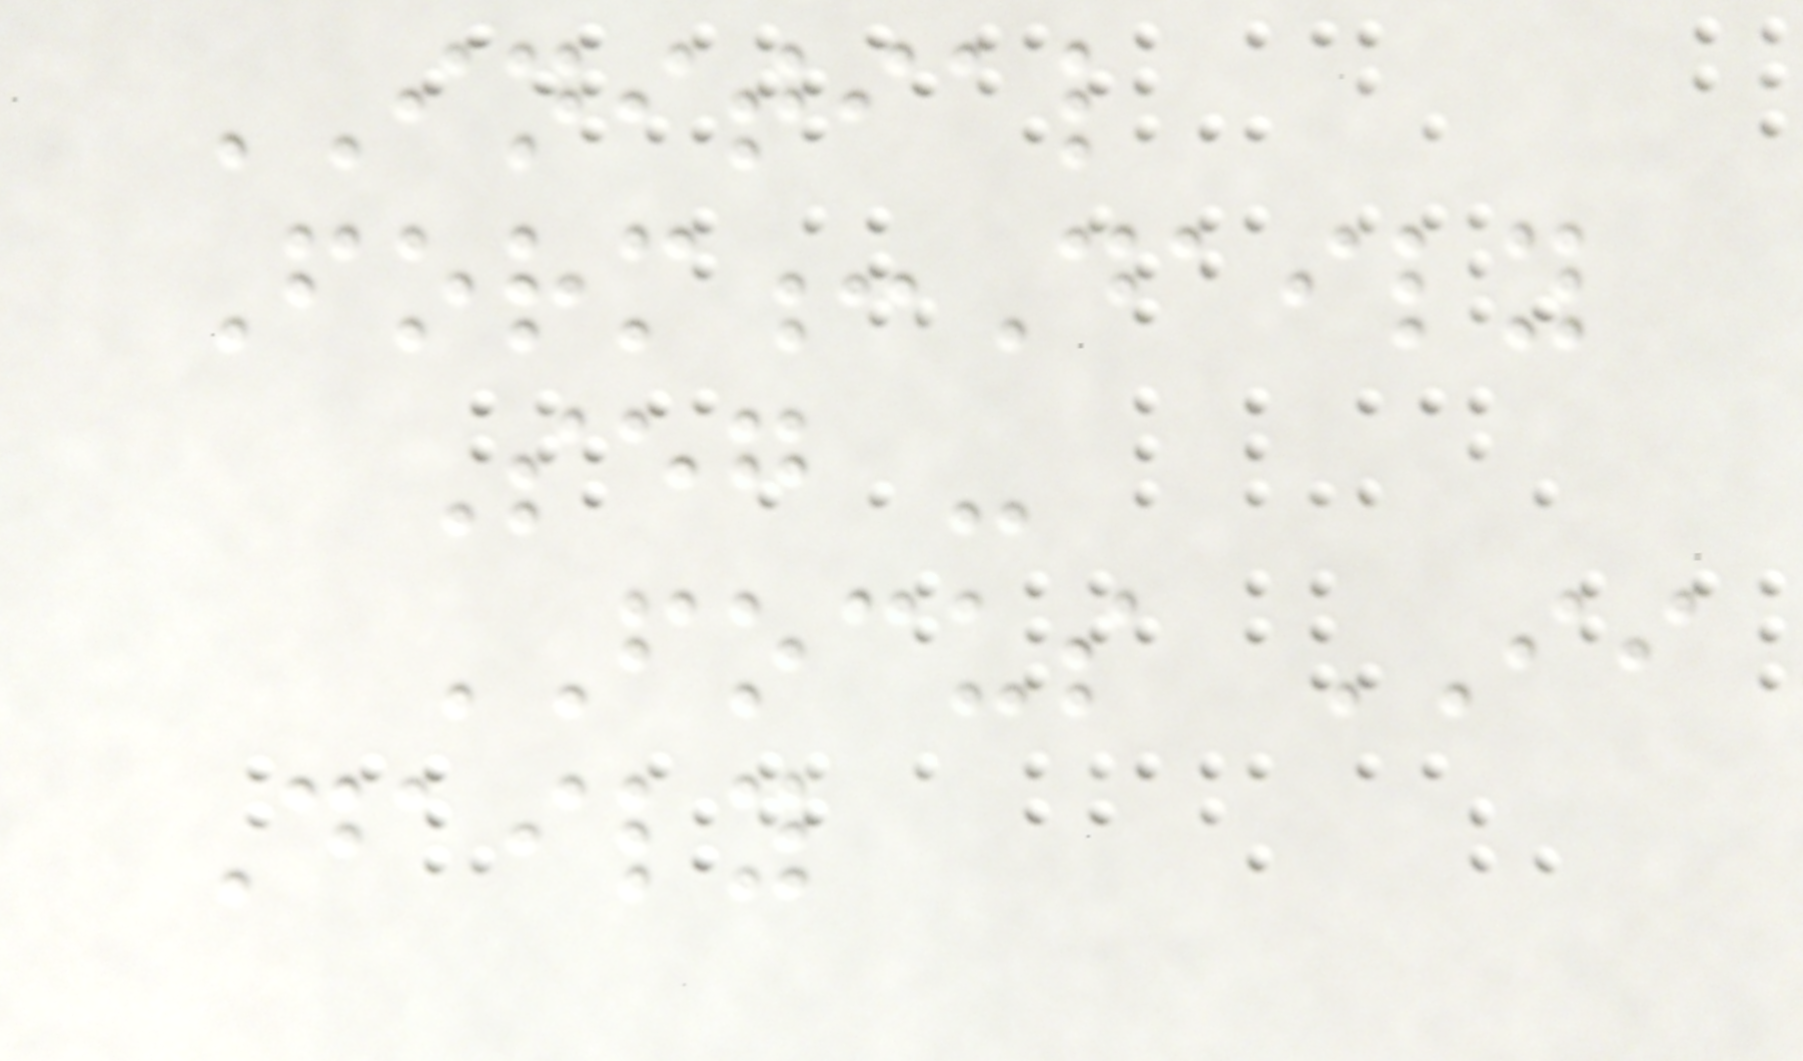INITIAL
Form:Daily
Seg -
FOCUS II
Daily
